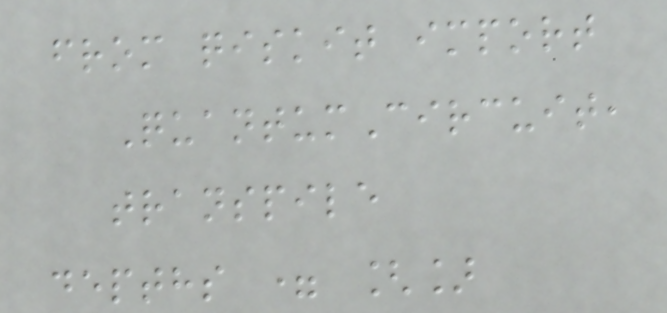from qiskit import
QuantumCircuit,
transpile
depths = []
